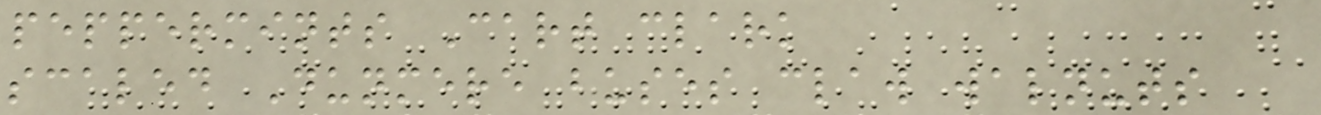peppermints Cart clark
scaled Dunmere buses claw walnuts
